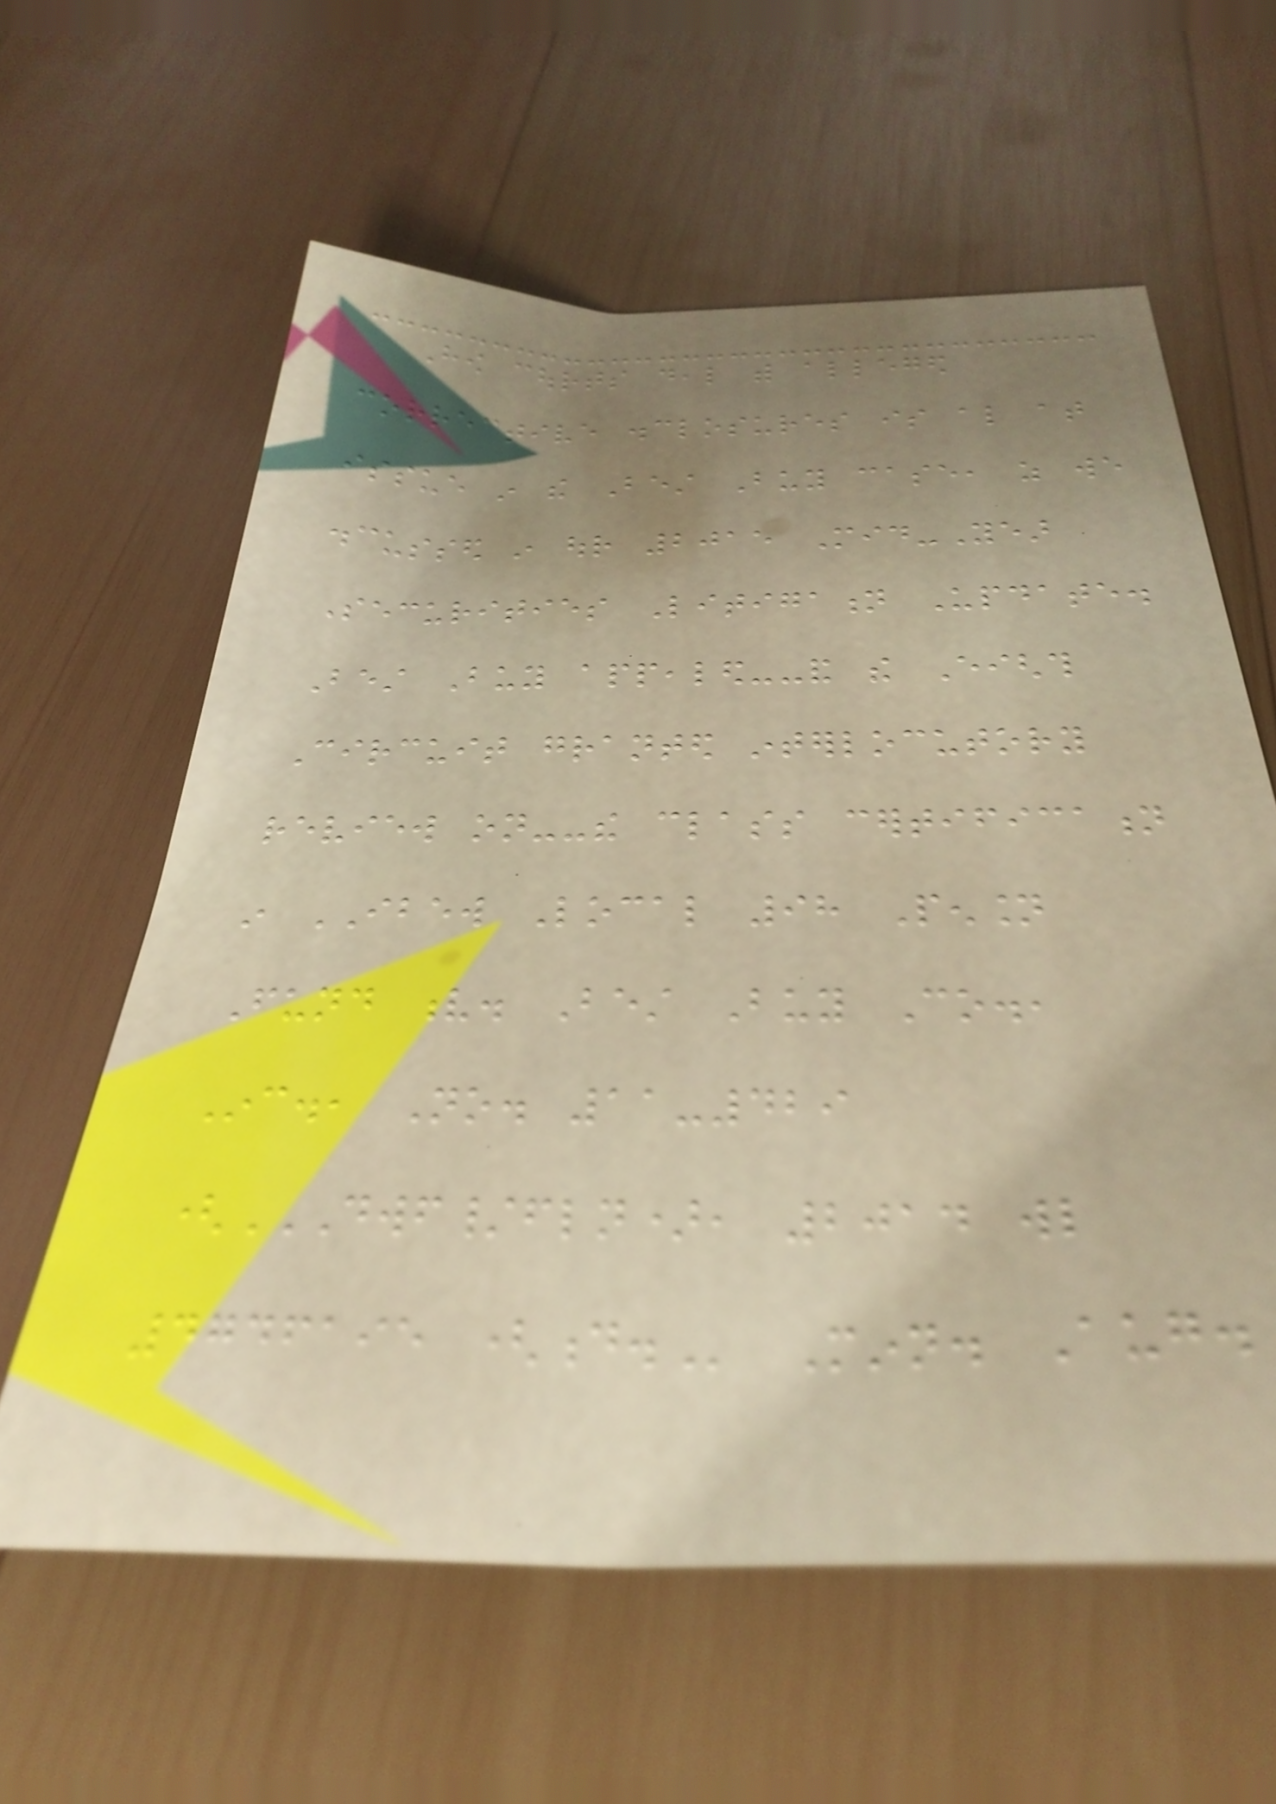How courts deal with alleged
corrective disclosures is also at
issue in the Best Buy case, as we
discussed in our 2015 Mid-Year
Securities Litigation Update.
Best Buy appealed--and the Eighth
Circuit granted interlocutory
review on--the class certification
in IBEW Local 98 Pension
Fund v. Best Buy Co.,
Inc., No. 11-429
(DWF/FLN), 2014 WL
4746195 (D. Minn. Aug.
